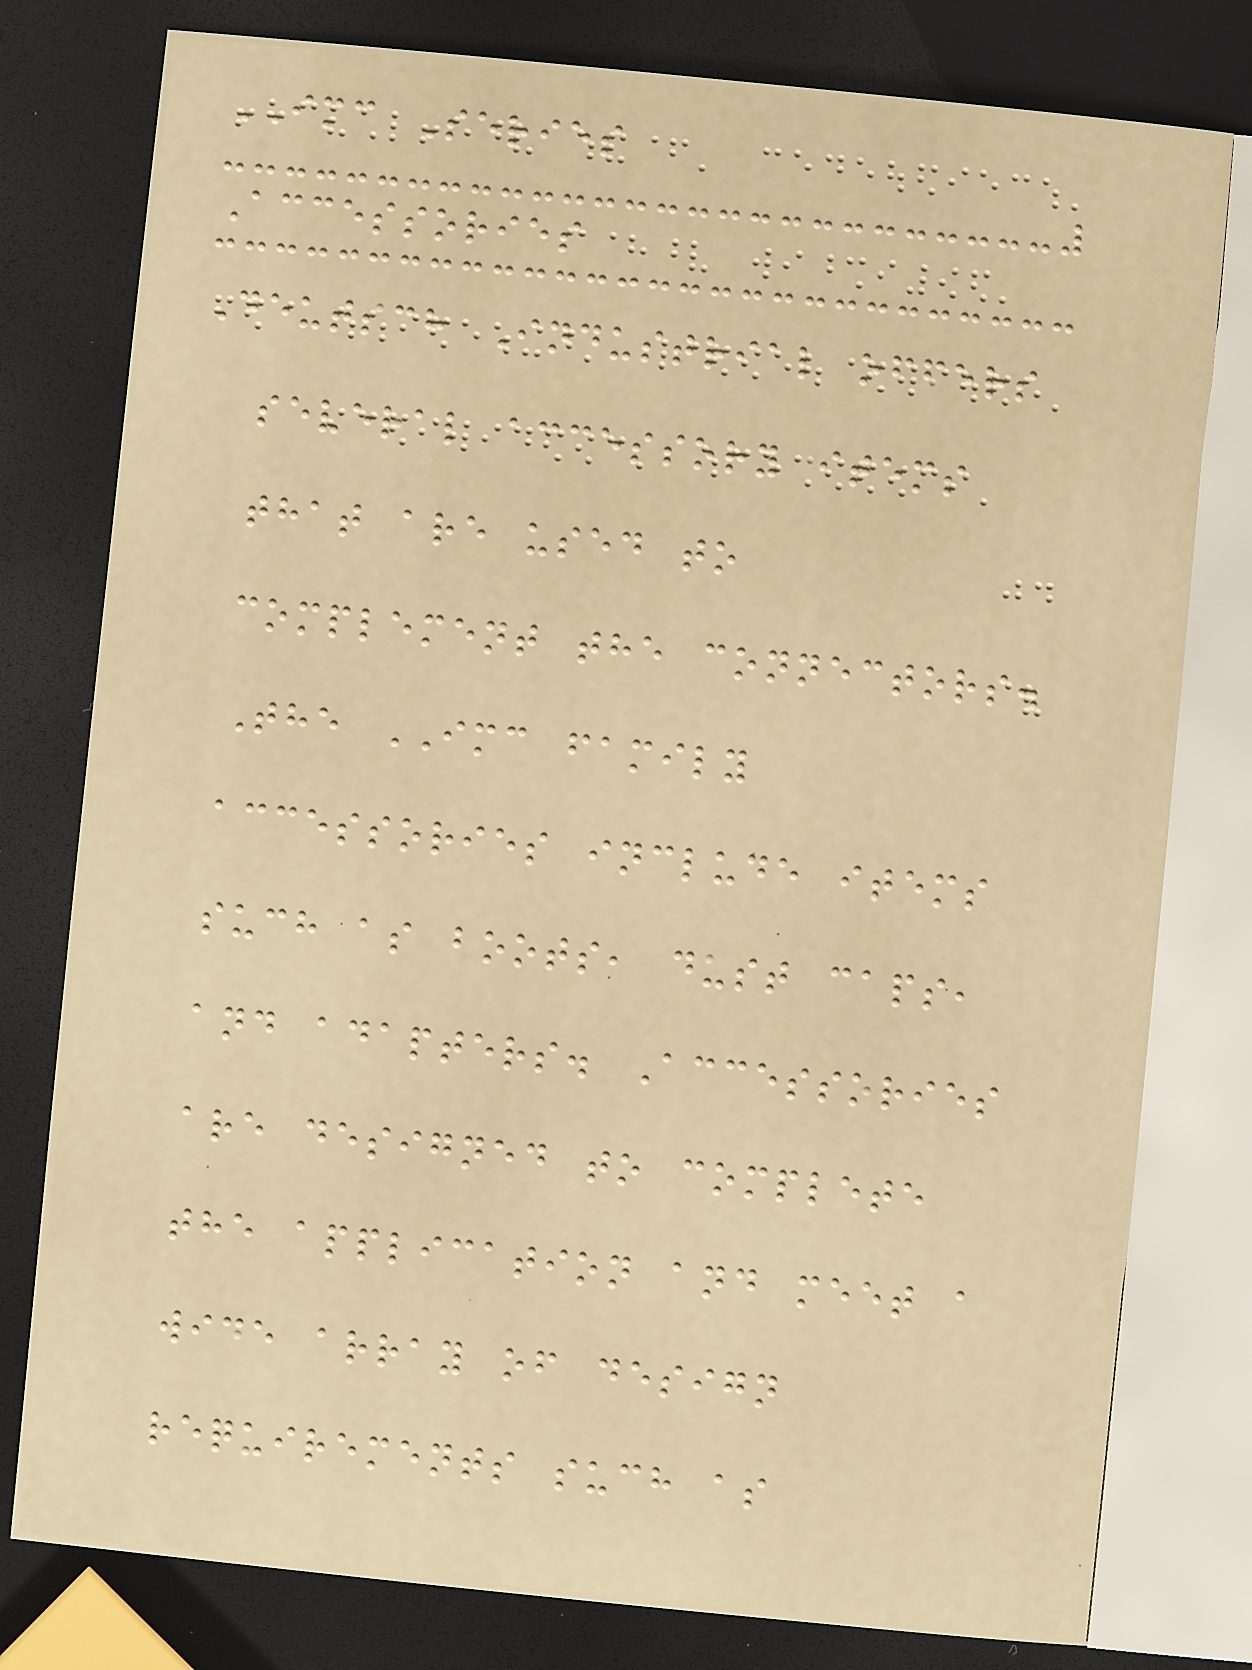IMC Series
Accessories
Deutsch Industrial offers
several accessory items
that are used to
complement the connectors.
The IMC family
accessories include items
such as boots, dust caps,
and adapters. Accessories
are designed to complete
the application and meet a
wide array of design
requirements such as
